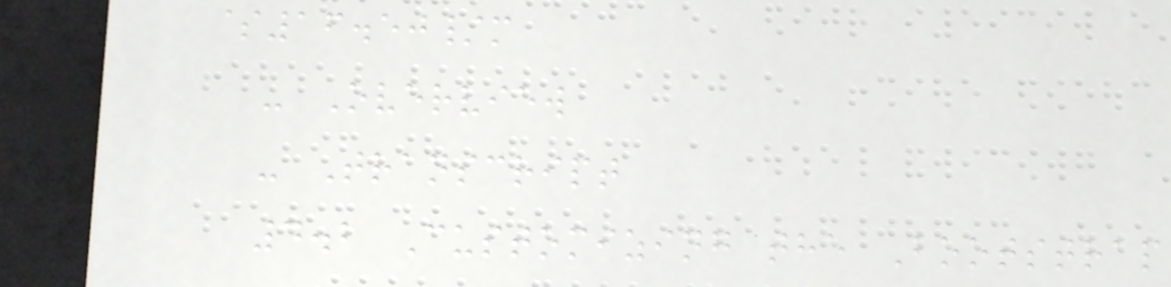$16.50/m
- Overview
- Transcript
4.2 Customizing the Bootstrap
